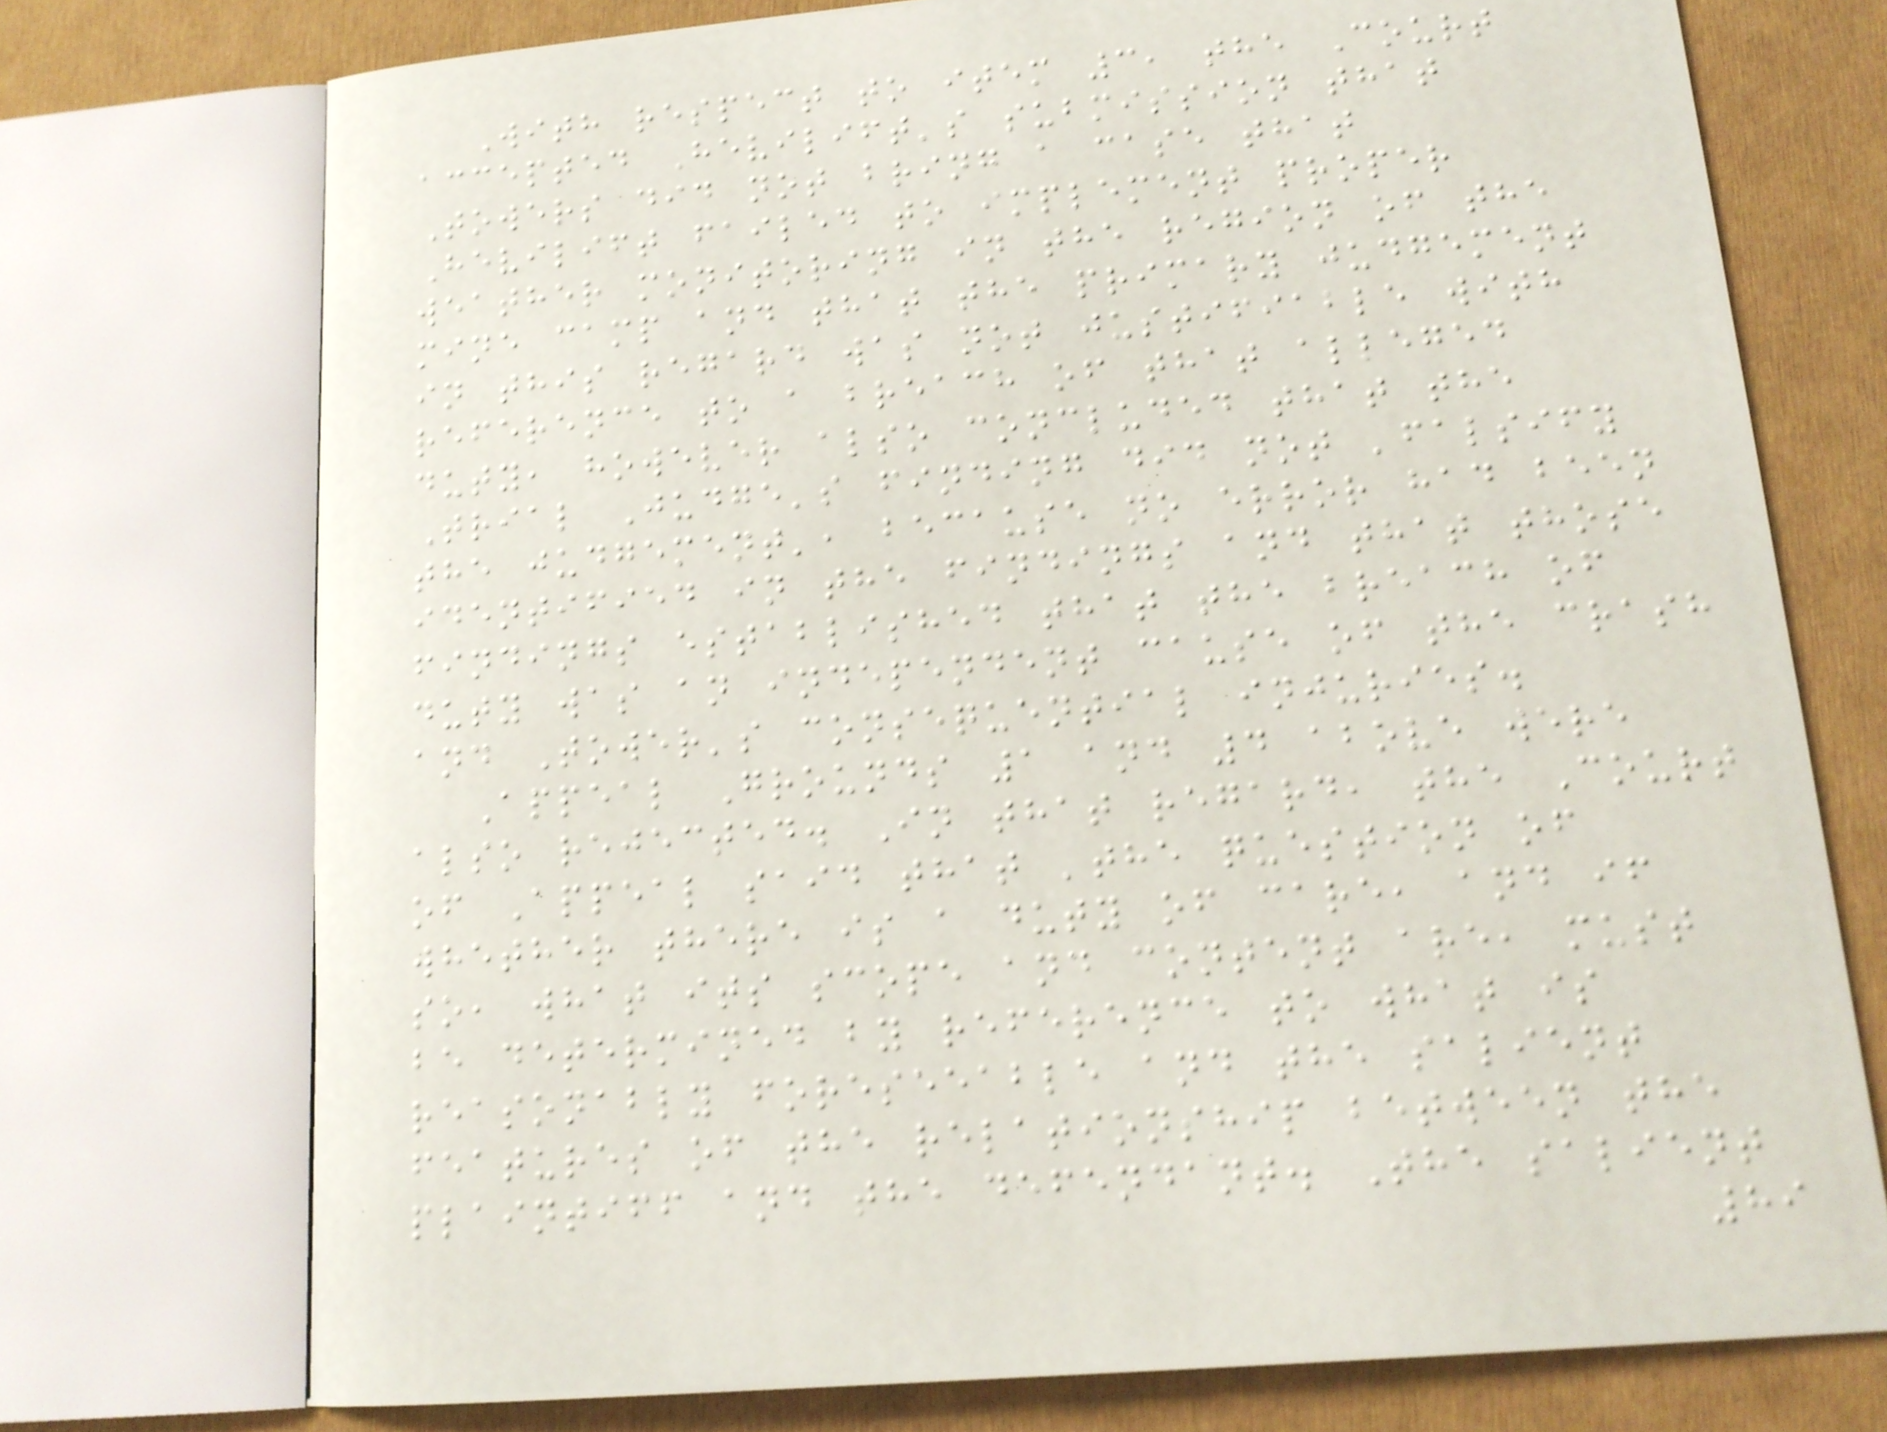With respect to item 3, the Court
accepted Hevilift's submission that
Towers did not bring a case that
Hevilift failed to implement proper
weather monitoring in the region of the
mine camp and that the primary judgement
in this regard was not justifiable with
reference to a breach of that alleged
duty, however also concluded that the
Trial Judge's finding did not 'falsify
the judgement', because no error had been
identified in the findings and that those
findings established that the breach of
duty was an independent cause of the crash
and Tower's consequential injuries.
Appeal Grounds 1 and 4 above were
also rejected. In that regard, the Court
of Appeal said that 'the question of
whether there is a duty of care, and if
so, what its scope and content are, must
be determined by reference to what is
reasonably foreseeable and the salient
features of the relationship between the
plaintiff and the defendant. The salient
89
